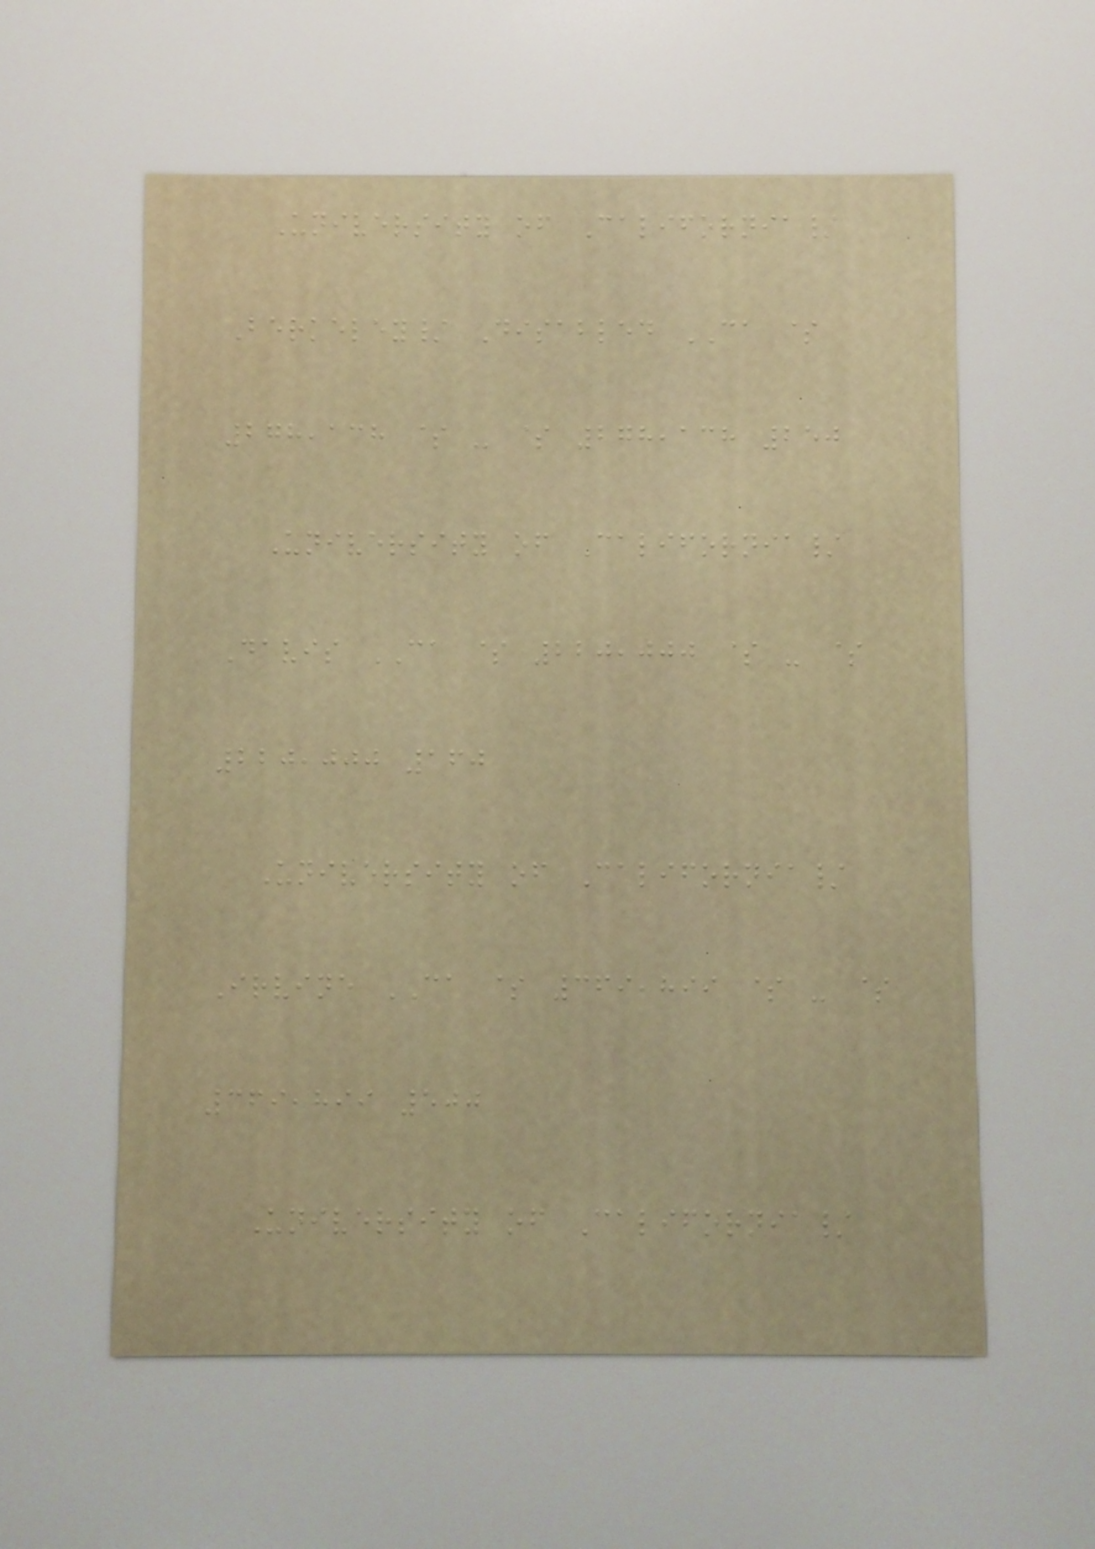University of California/
Berkeley/ Disabled CA $
278,138 $ - $ 278,138 250
University of California/
Davis CA $ 220,000 $ - $
220,000 160
University of California/
Irvine CA $ 369,899 $ - $
369,899 500
University of California/
